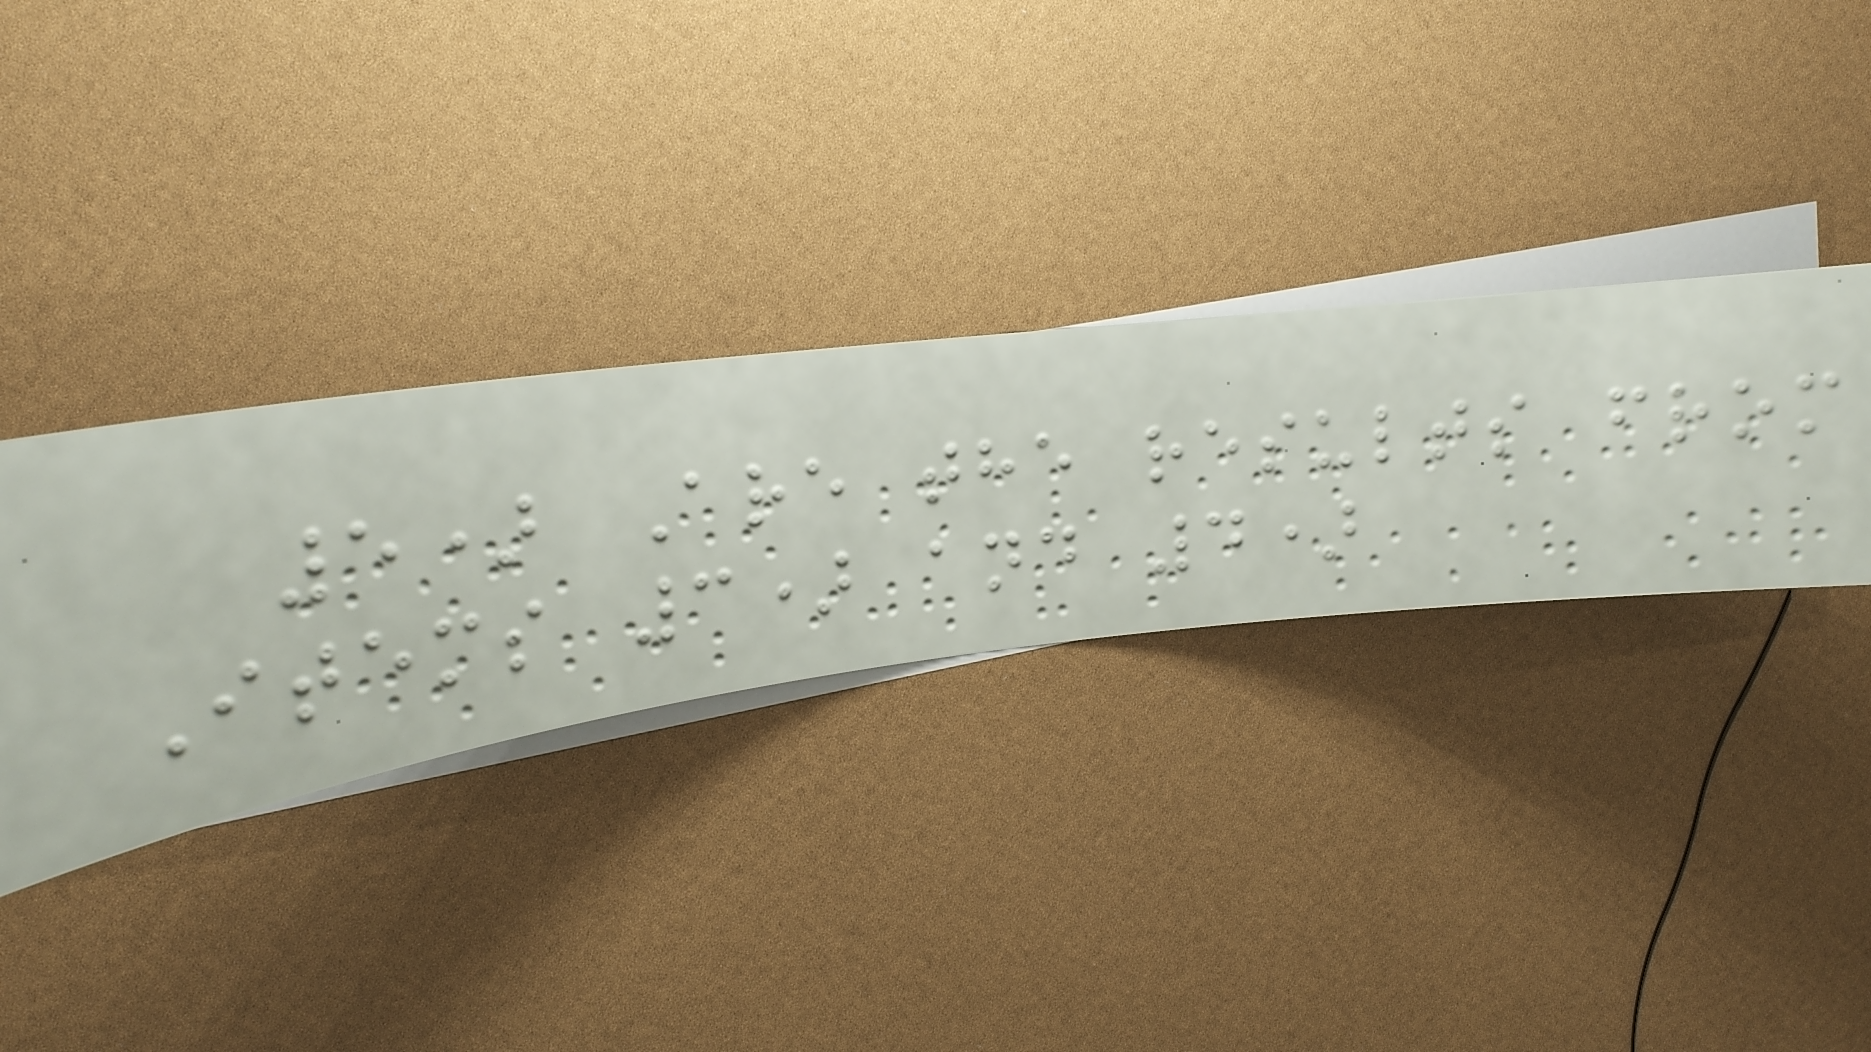5) Are the results from
Items 3) and 4)
